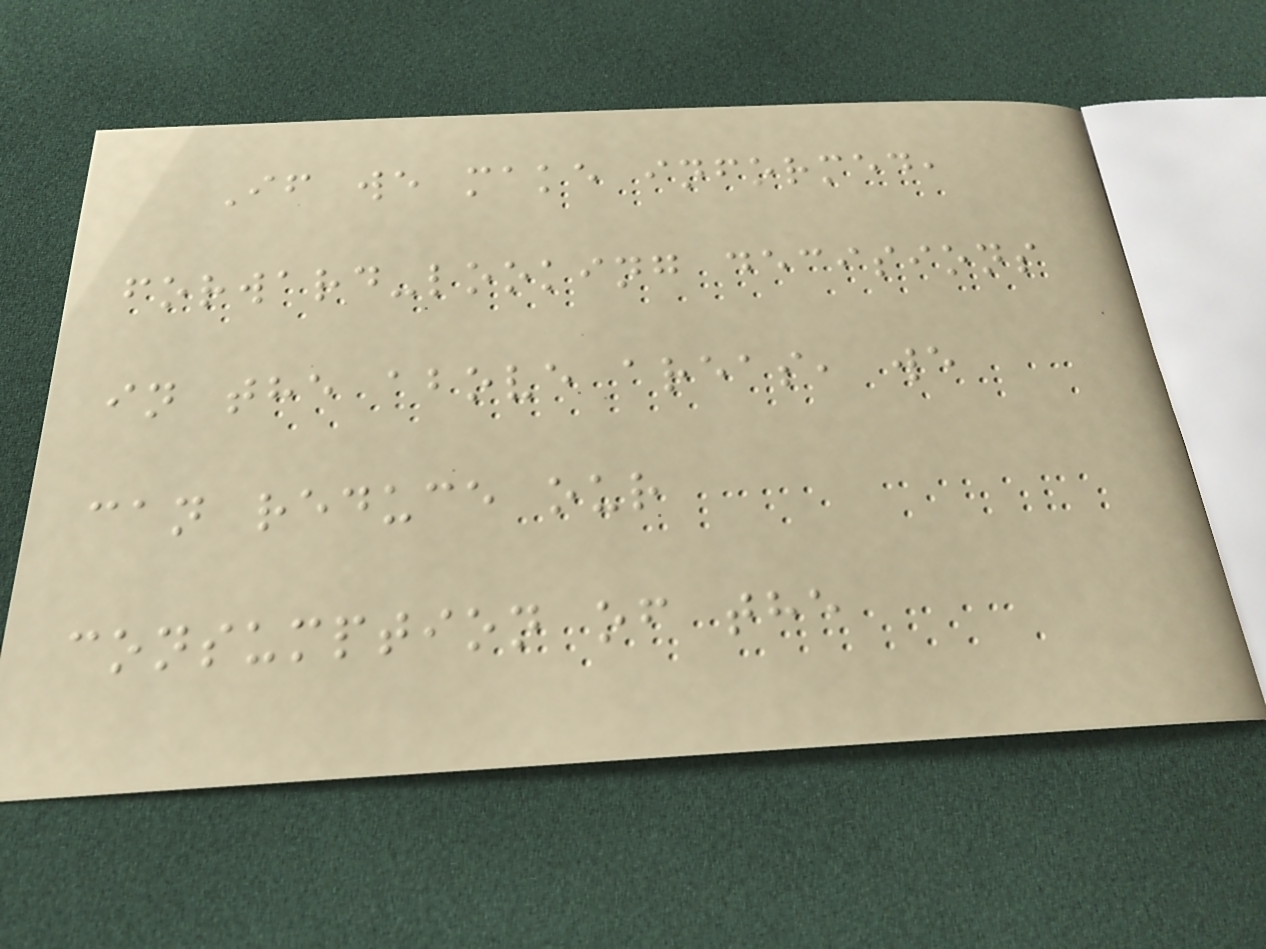If we make informed,
forward-looking decisions
in the above areas, we
can reduce our
consumption of the
